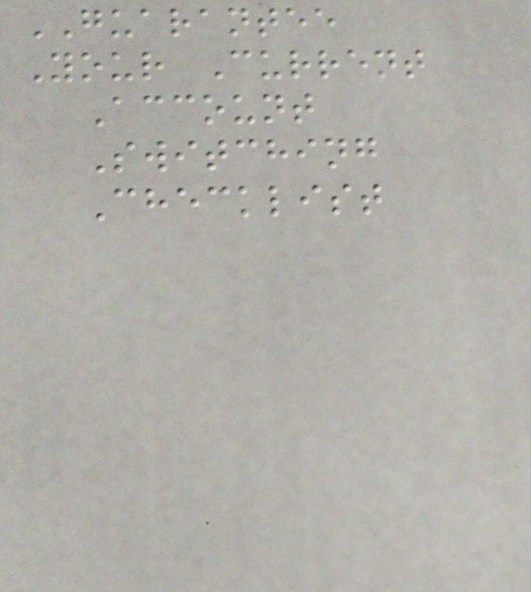GUARANTEE
Your Current
Account
Switching
Checklist
